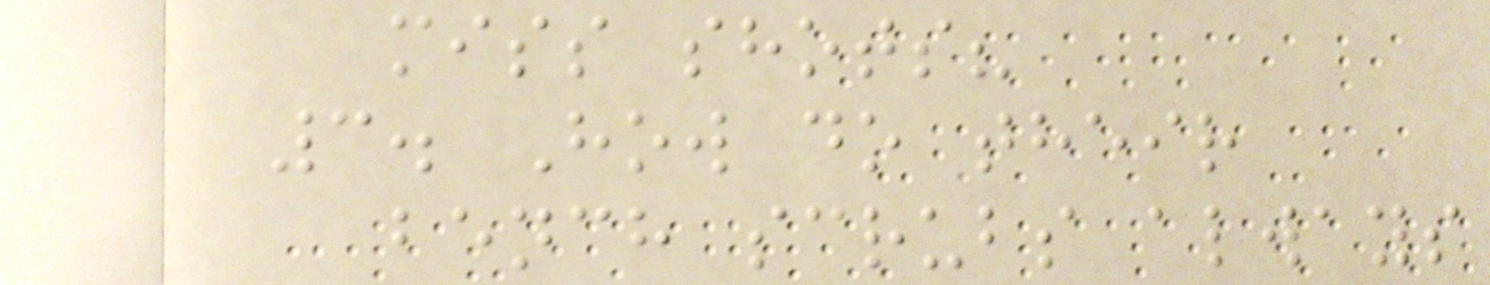miss shots?
3. How do their
bench scrubs always
